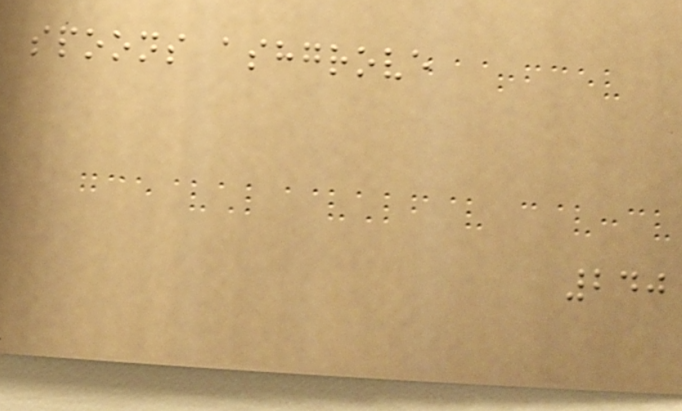spoons ashgrove
240
